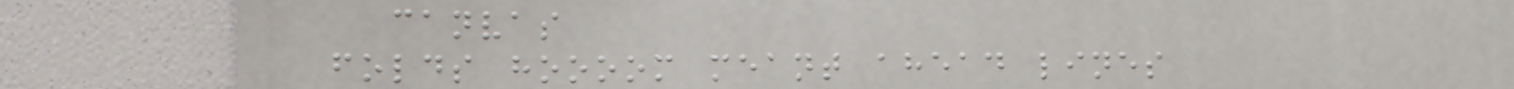canvas
folds hoooom meant ahead lines
